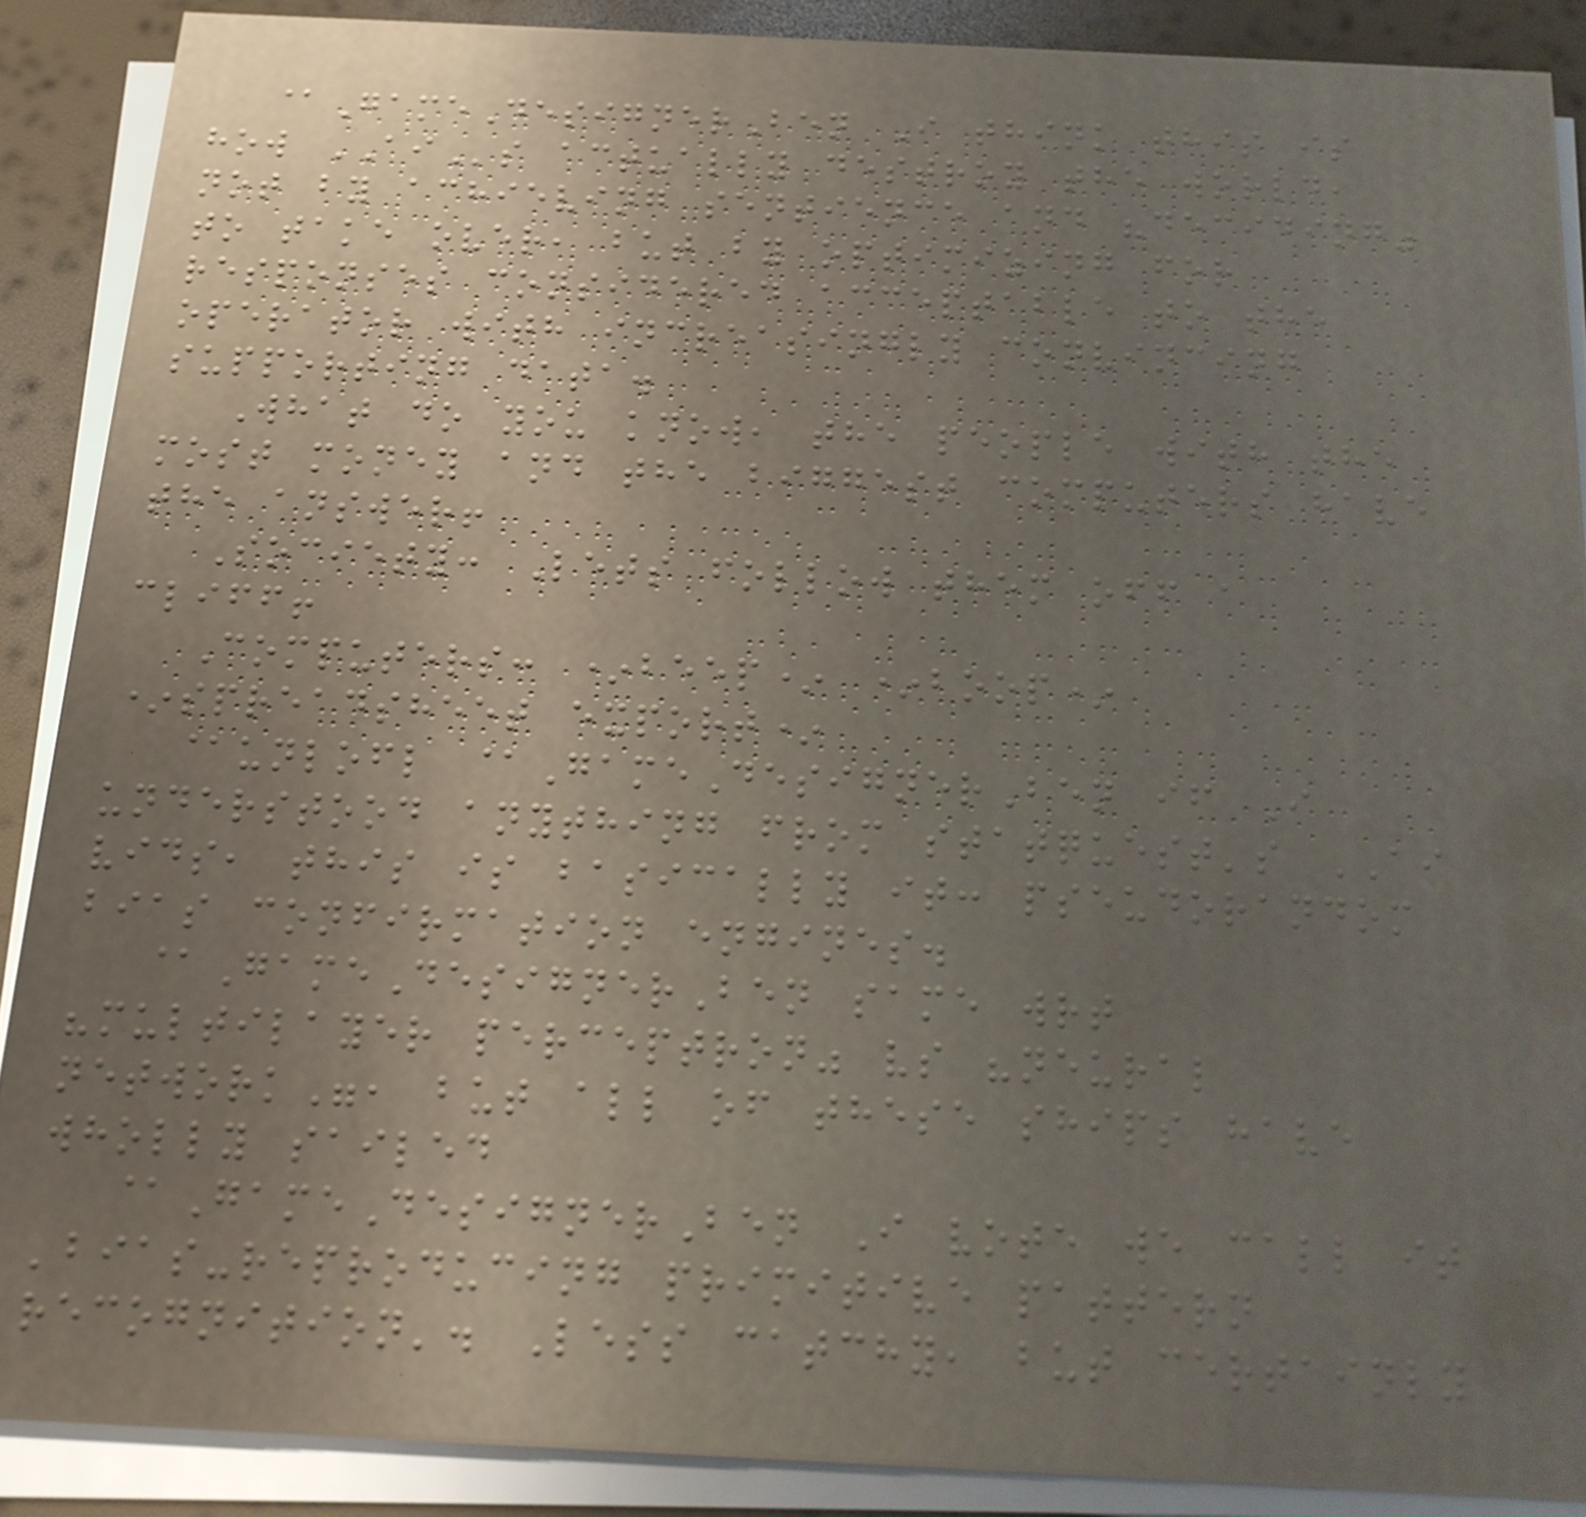@GameDesignerBen I think this is
how AIs actually destroy the world,
not by achieving sentience and "deciding"
to take over, but by optimizing for
responses considered acceptable to the
operator with increasingly convincing
supporting data.
What do you know, the people with the
most money and the biggest computers have
the answer!
Society: Lets follow them off a
cliff!
Computers: *beep* *boop*
*spreadsheet export*
@unlofl @GameDesignerBen if I
understood anything from statquest's AI
vids, this is basically it: pseudorandom
bias confirmation engines.
@GameDesignerBen same wrt
"multilayer perceptron" vs "neural
network", but all of these ships have
wholly sailed
@GameDesignerBen I vote we call it
'bias-reproducing primitive pattern
recognition'. Less catchy, but certainly
